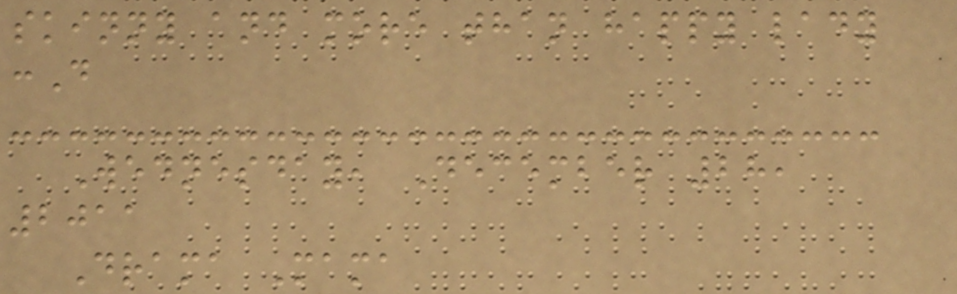skinny and more than happy lady
:D
Wednesday, December 28,
2011
Drama Mama
